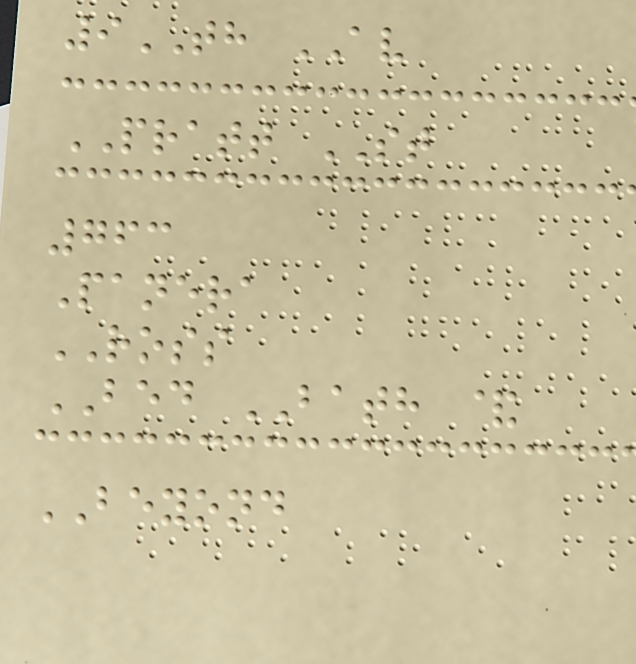9TH AV
PRATT ST
763
Panera
ROSS
BED BATH &
BEYOND
